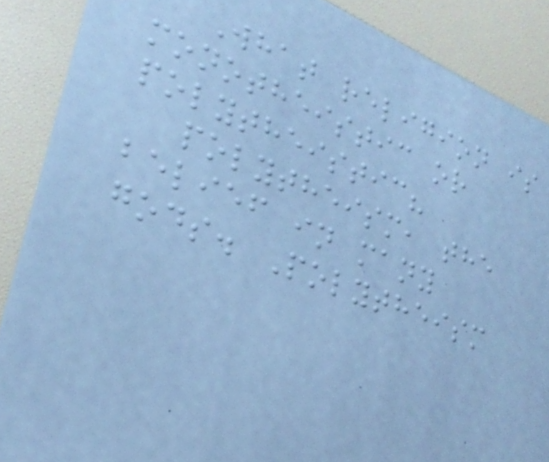What religion is
monotheistic or
polytheistic?
polytheism, the
belief in many
gods. Polytheism
